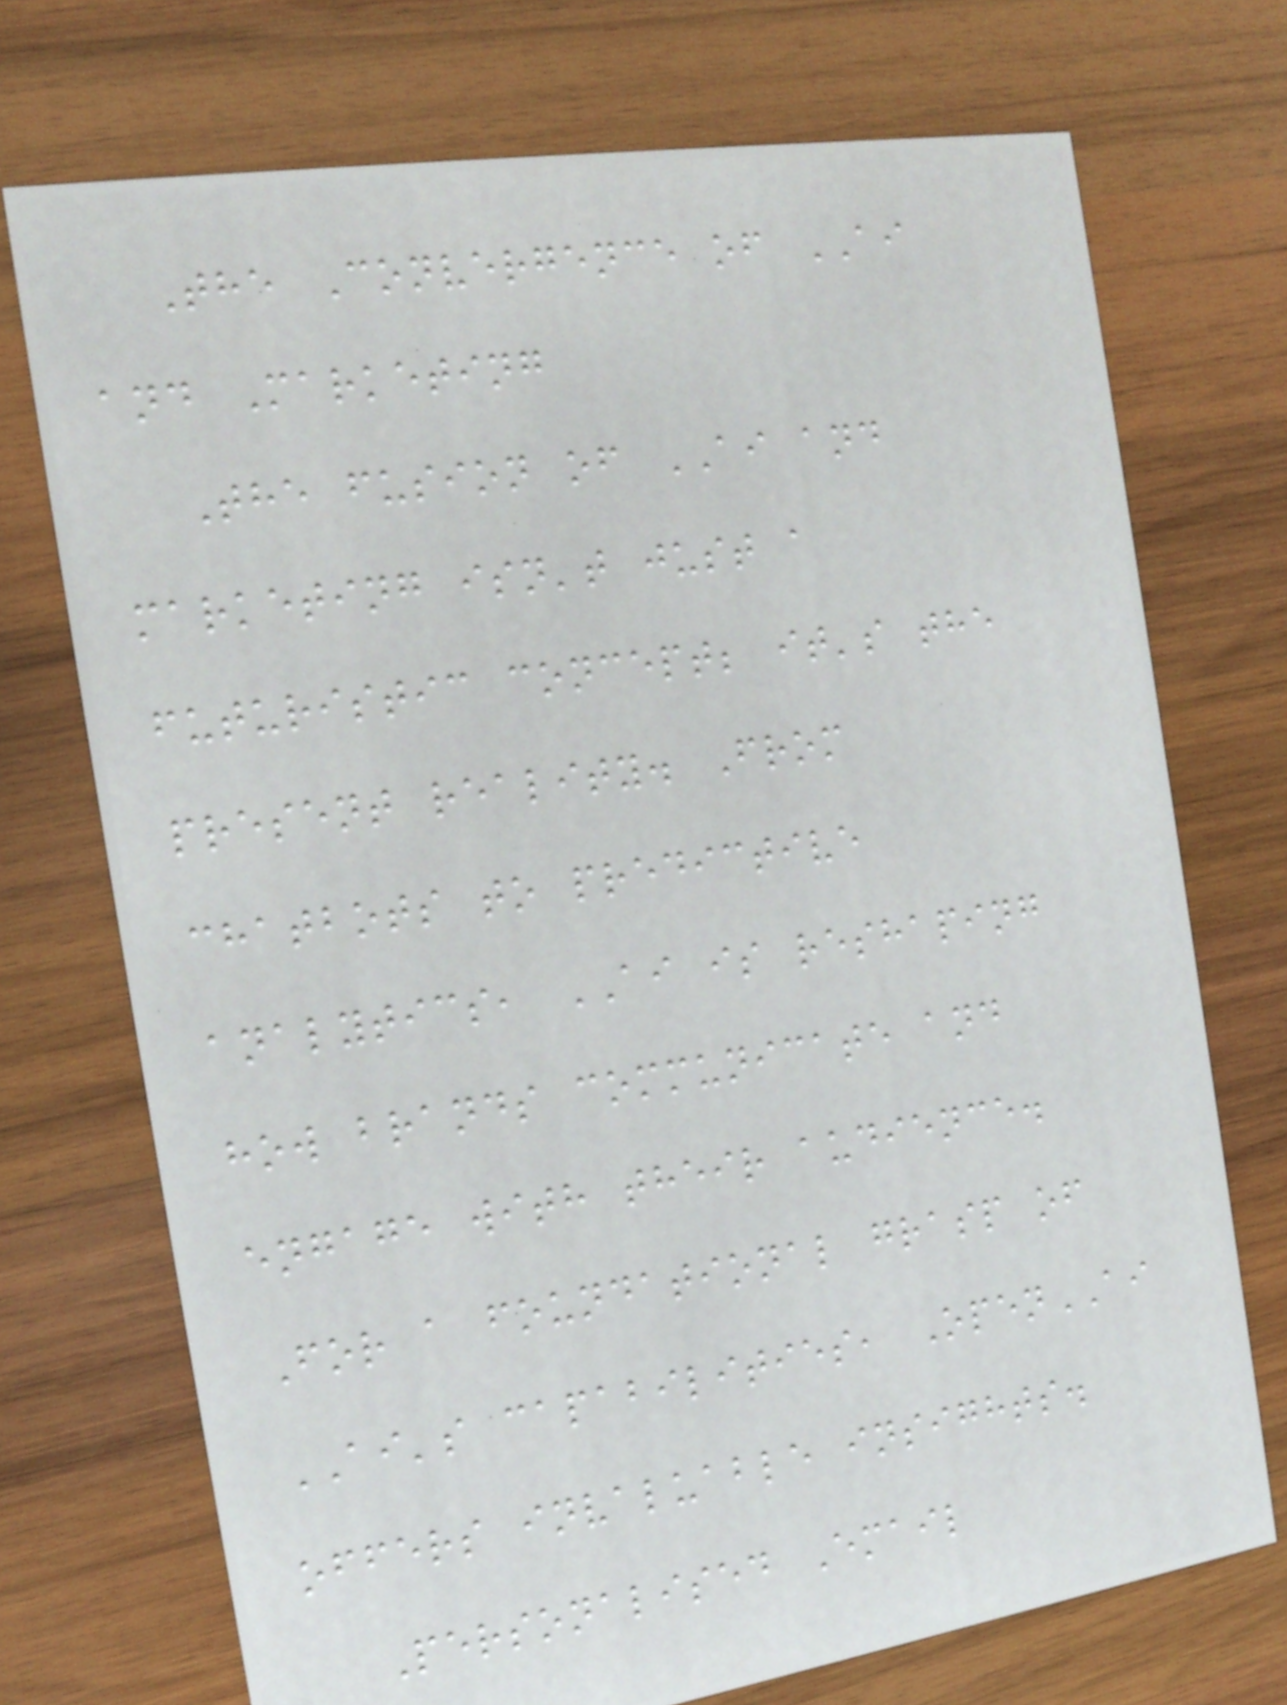The Convergence of AI
and Marketing
The fusion of AI and
marketing isn't just a
futuristic concept; it's the
present reality. From
chatbots to predictive
analytics, AI is reshaping
how brands communicate and
engage with their audience.
For a foundational grasp of
AI's capabilities, OpenAI
offers invaluable insights.
Personalised Email
